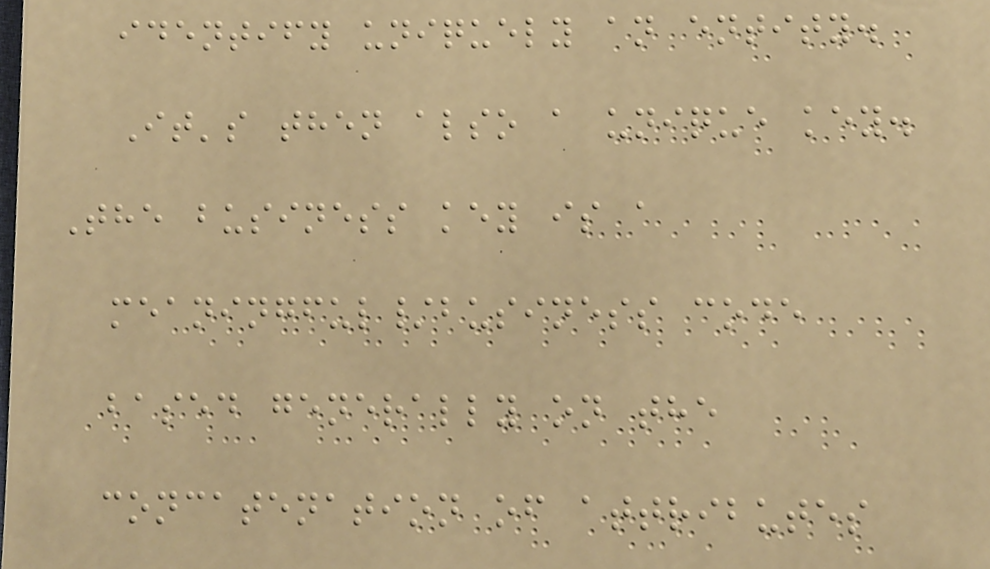identify uniquely an entity.
It's then also a unique key.
The business key is a
meaningful/business code
based generally on the
concatenation of attributes
